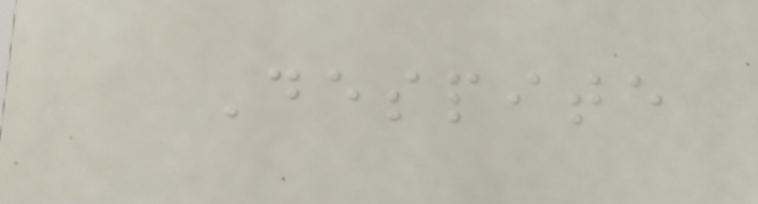Despite
